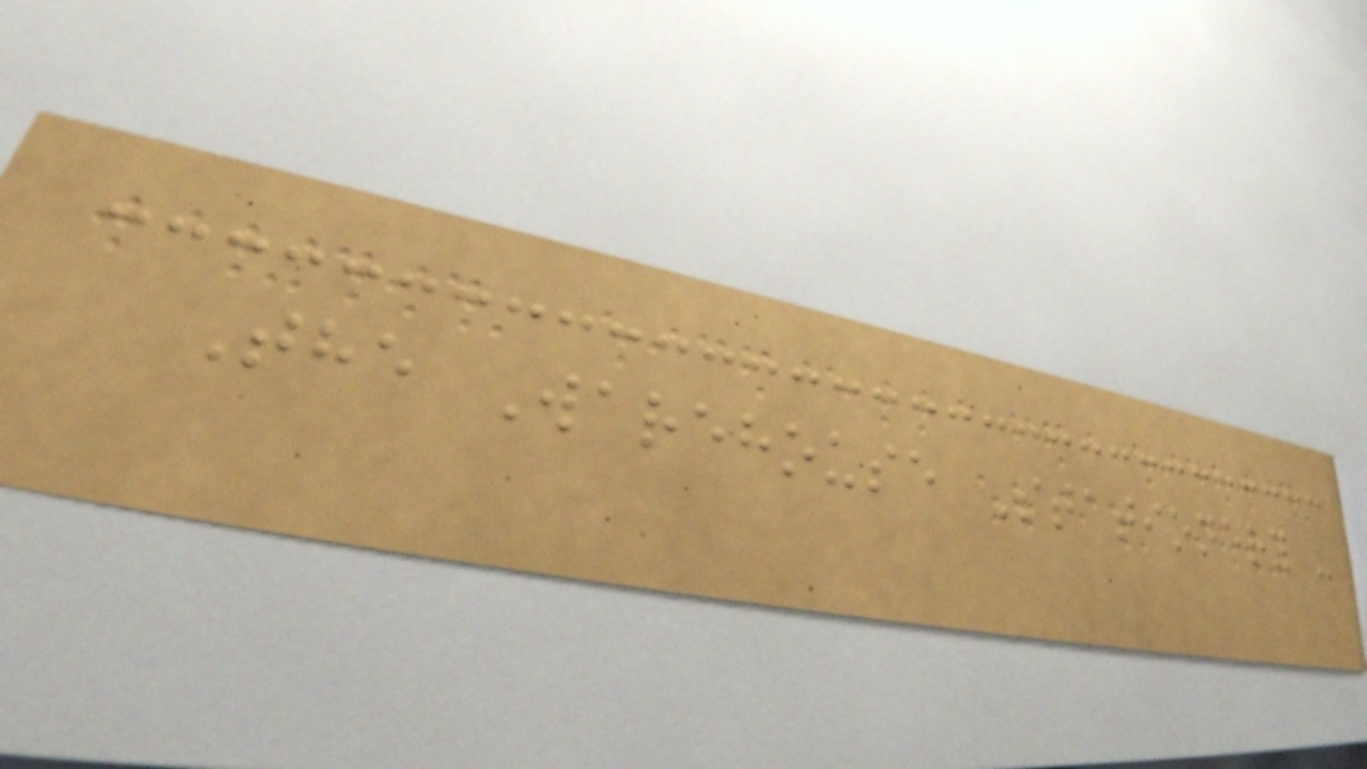The Warehouse Stationery -
